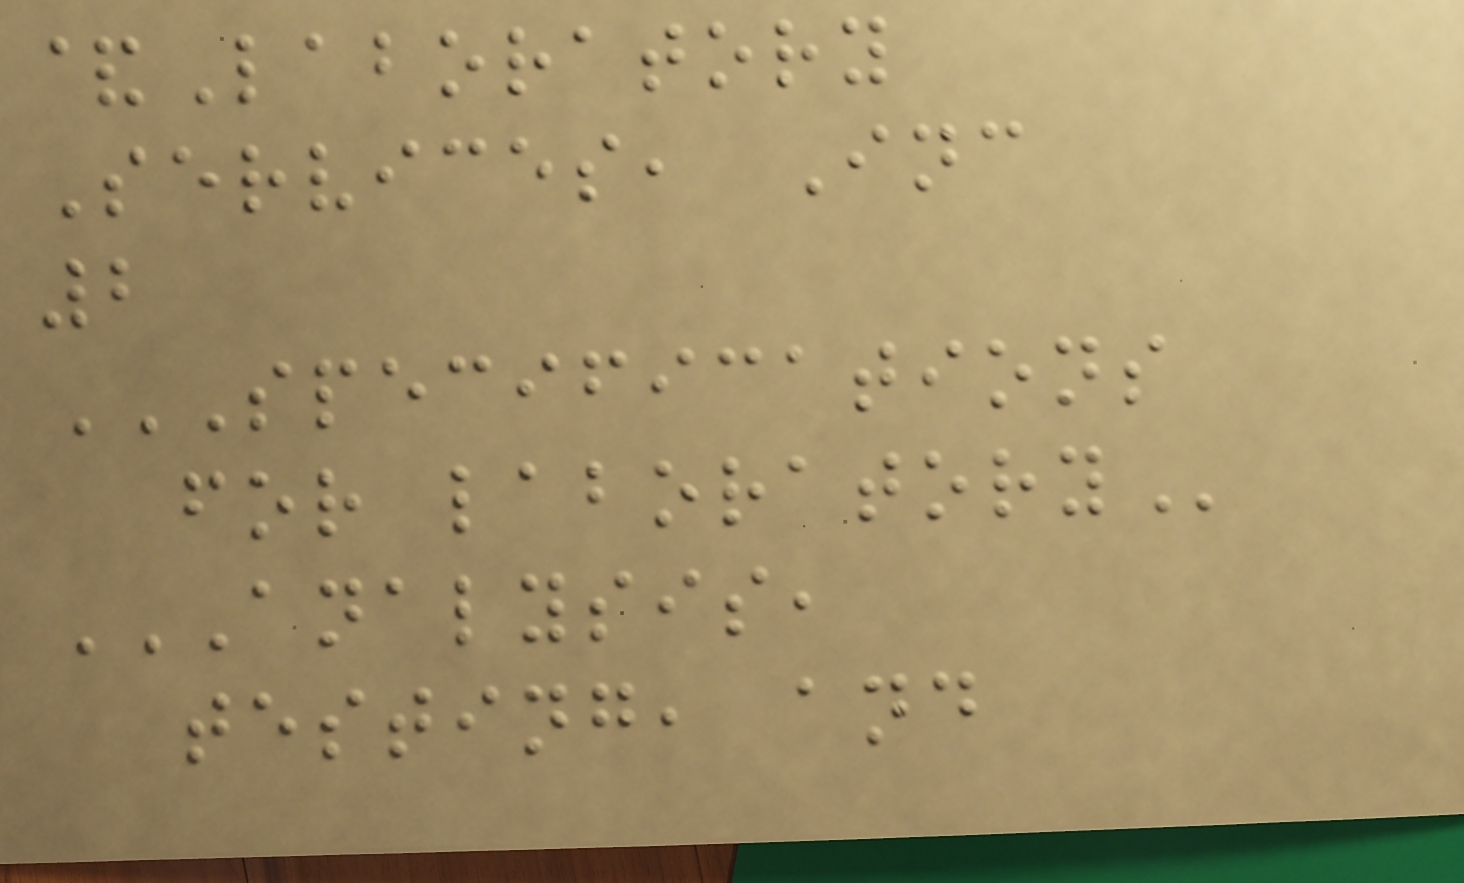&Laboratory
Services, Inc
2
SPECIFICATIONS
FOR LABORATORY
ANALYSIS,
TESTING, AND
